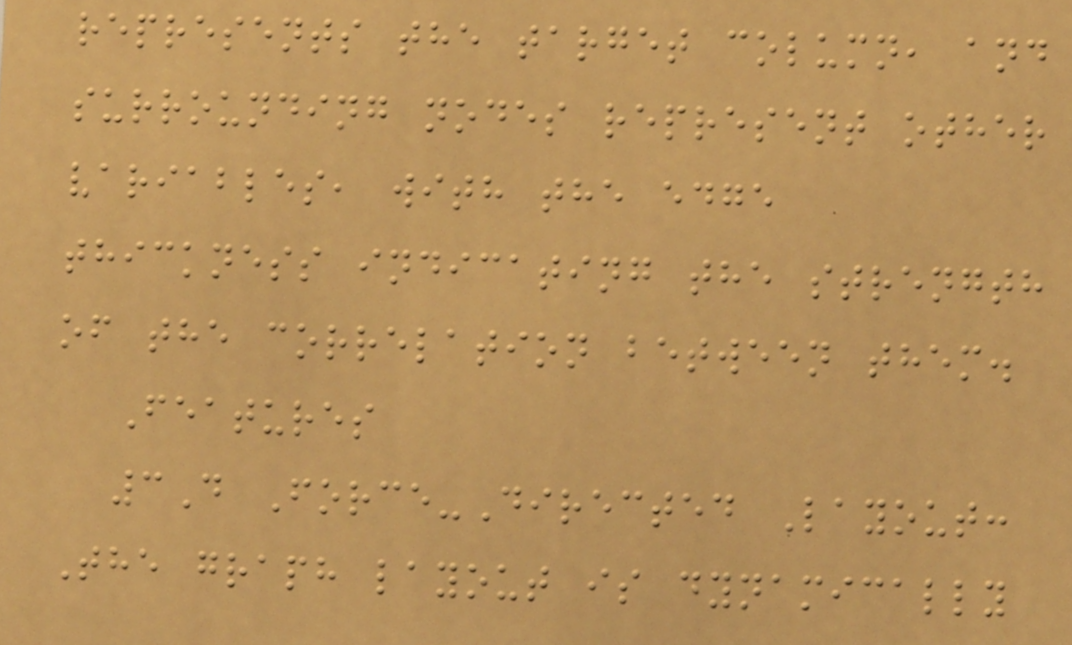represents the target column, and
surrounding nodes represent other
variables, with the edge
thickness indicating the strength
of the correlation between them.
Features
3D Force-Directed Layout:
The graph layout is dynamically
